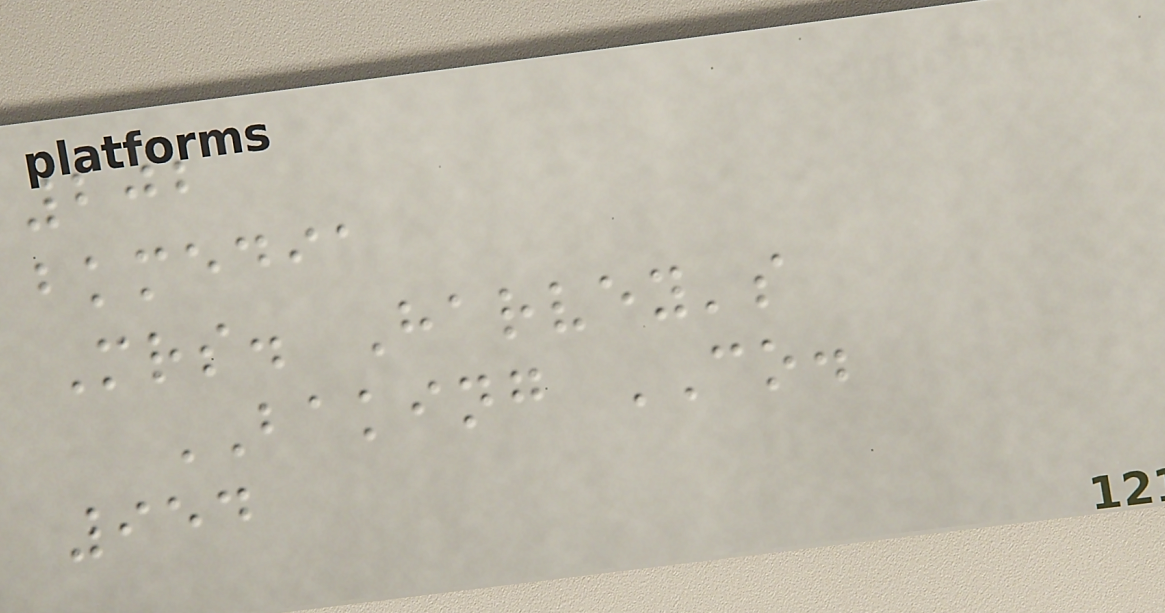202
bkmedia
Mrs. Harvey's
BAKING CO.
954
